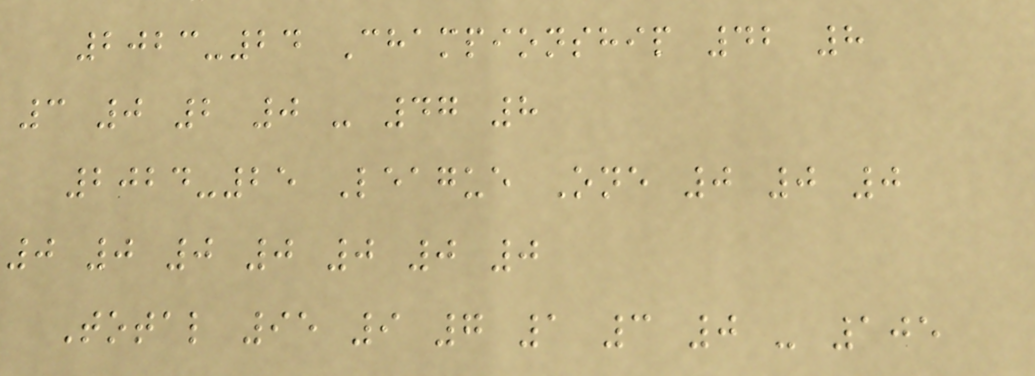2023-24 Championship 42 8
3 0 2 0 - 47 8
2024-25 League One 0 0 0
0 0 0 0 0 0 0
Total 95 9 7 1 3 0 - 105
